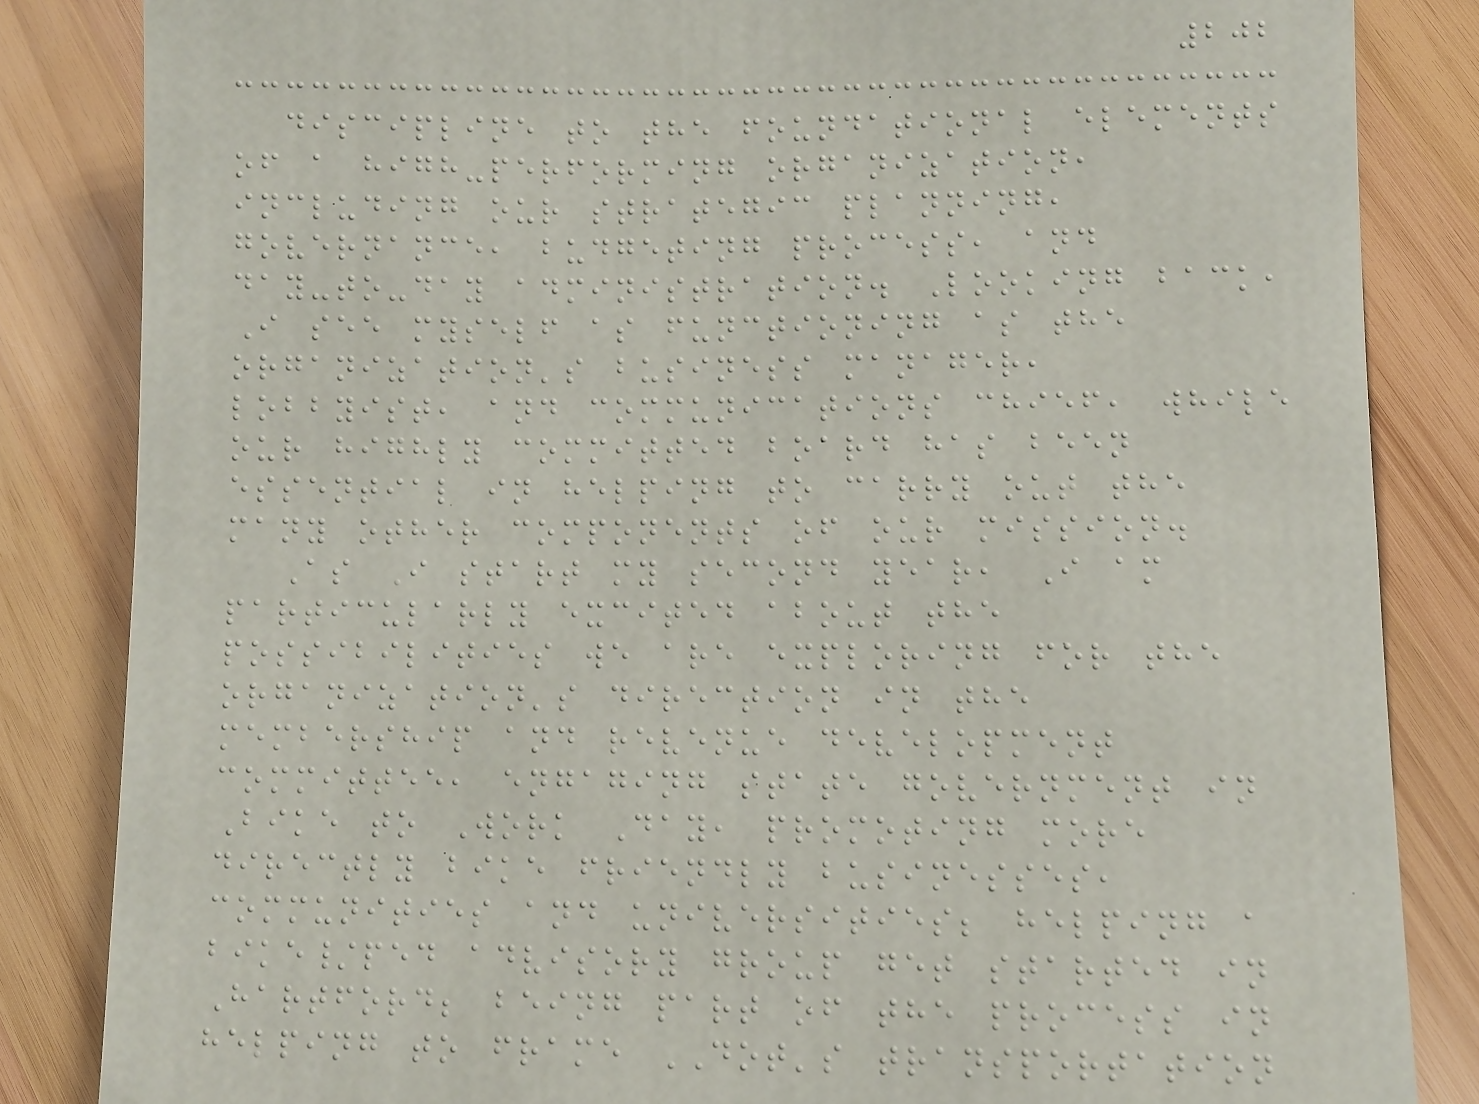202
discipline to the foundational elements
of a high-performing organization,
including our strategic planning,
governance, budgeting process, and
day-to-day administration. Looking back,
I see myself as functioning as the
organization's business manager,
lobbyist, and communications chief, while
our highly committed board has been
essential in helping to carry out the
many other components of our mission.
As I start my second year, I am
particularly excited about the
possibilities we are exploring for the
organization's direction in the
membership and revenue development
committee, engaging state government in
Bike to Work Day, promoting more
directly bike friendly businesses,
communities and universities; helping a
bike/ped advisory group get started in
Hartford; being part of the process in
helping to frame DOT's transportation
